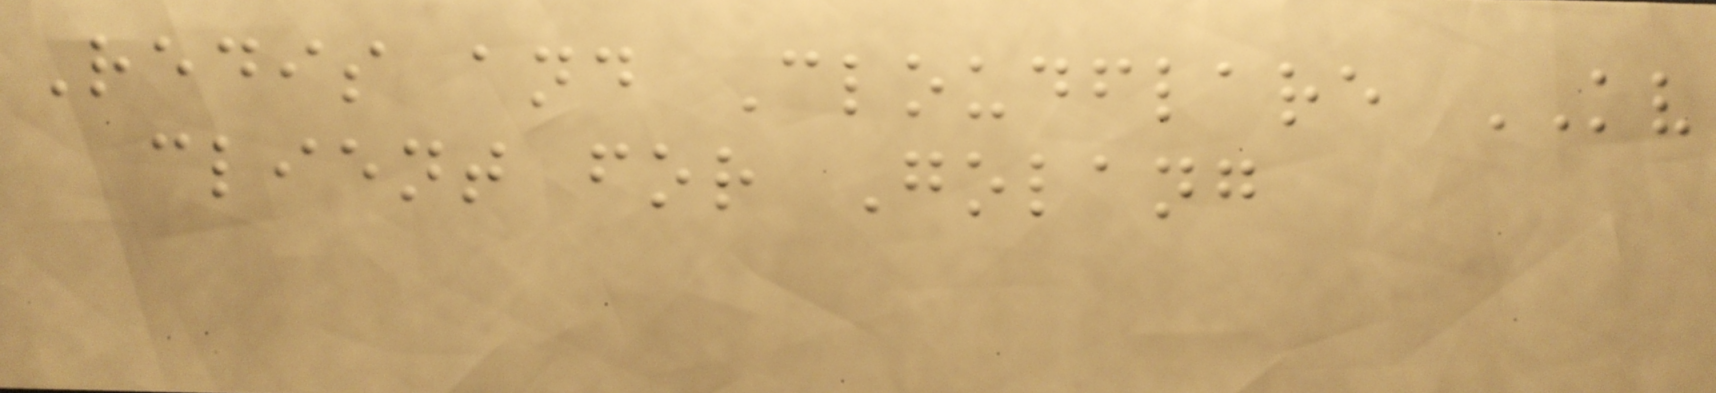Redis and Cloudflare KV
client for Golang
